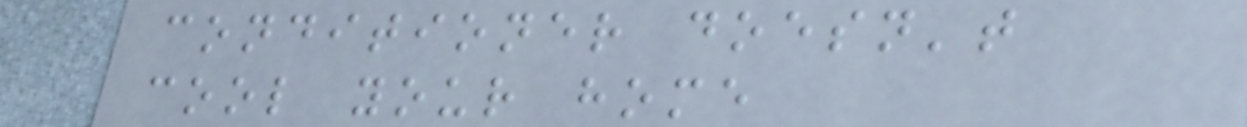conditioner doesn't
cool your home
